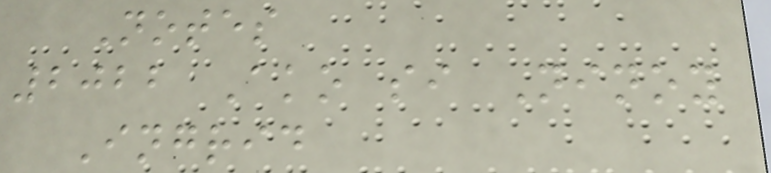Notes
2022 Ako si Ninoy
Ingrid
